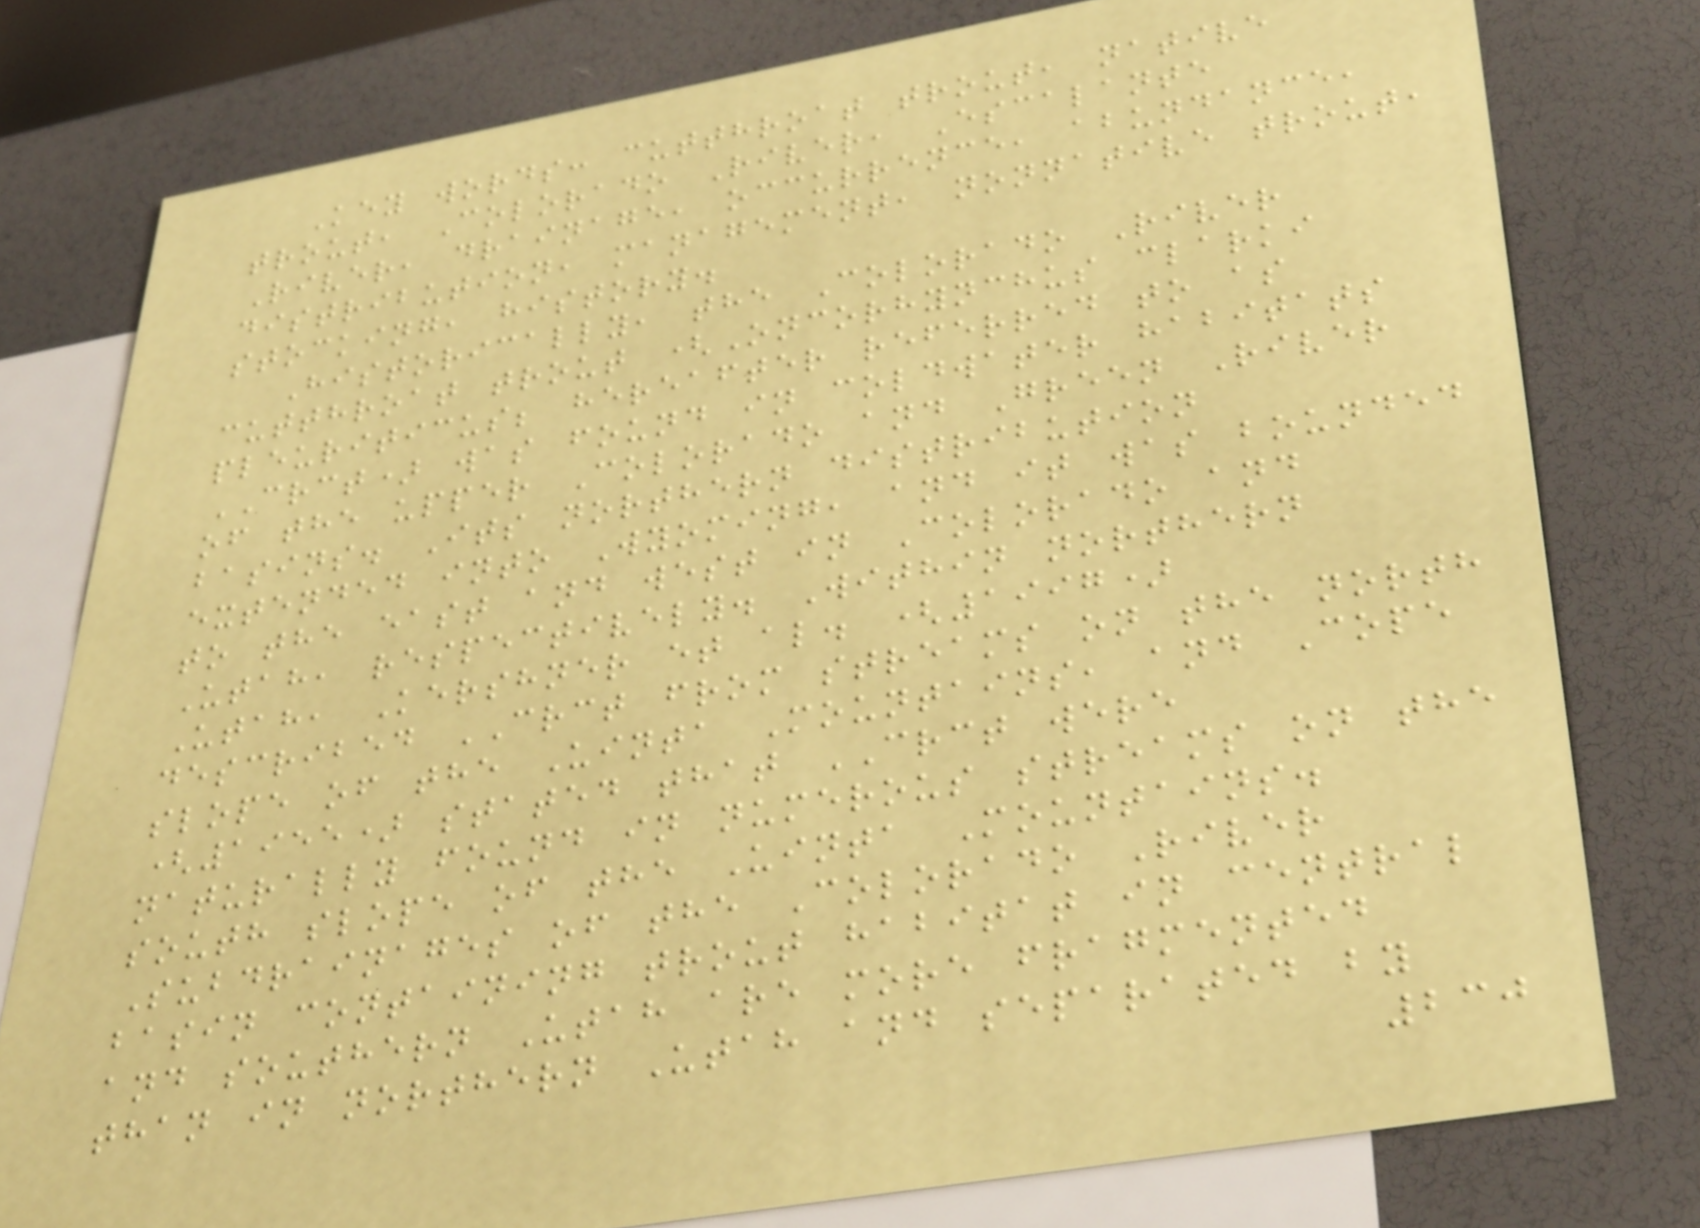Key words: cutthroat trout, native
trout, Colorado River, Escalante
River, drainage, occurrence, abundance,
distribution, management, nonnative trout,
stocking, history.
Historically, the Colorado River
cutthroat trout (Oncorhynchus clarki
pleuriticus; hereafter referred to as
CRCT) was found in coldwater habitats
of the upper Colorado and Green River
basins. Its northern distribution
extended into Wyoming, and it was bounded
to the east and west in Colorado and
Utah, respectively. Within northern
Utah, Kershner et al. (1997)
described CRCT from streams on the north
slope of the Uinta Mountains, and Cope
(1955) stated that CRCT were
naturally found in numerous streams on the
south slope of the Uinta Mountains.
Subdrainages of the Colorado River
basin containing trout habitat in central
and southern Utah are more fragmented
than in northern Utah and separated by
230
